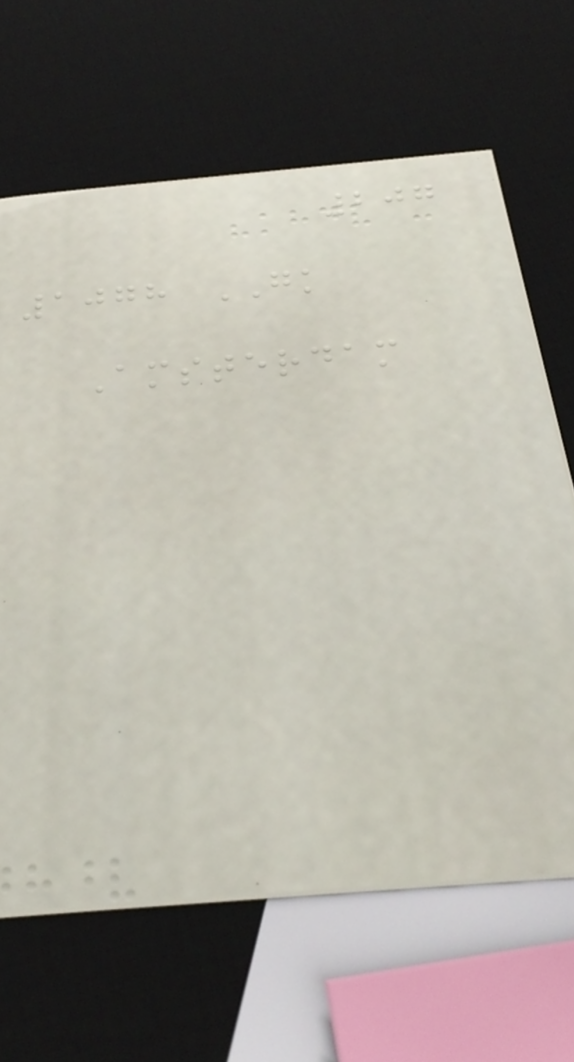207
1078 GK
Amsterdam
